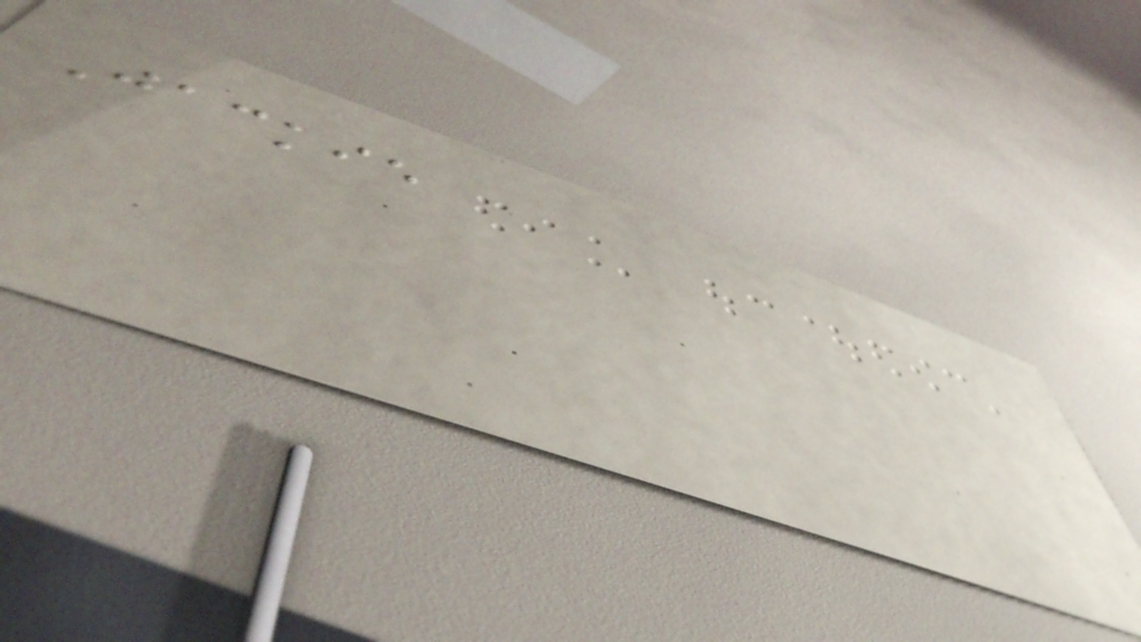Jackie
